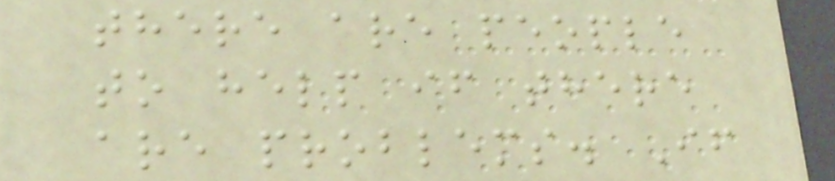there are people
to help if there
are problems. If
